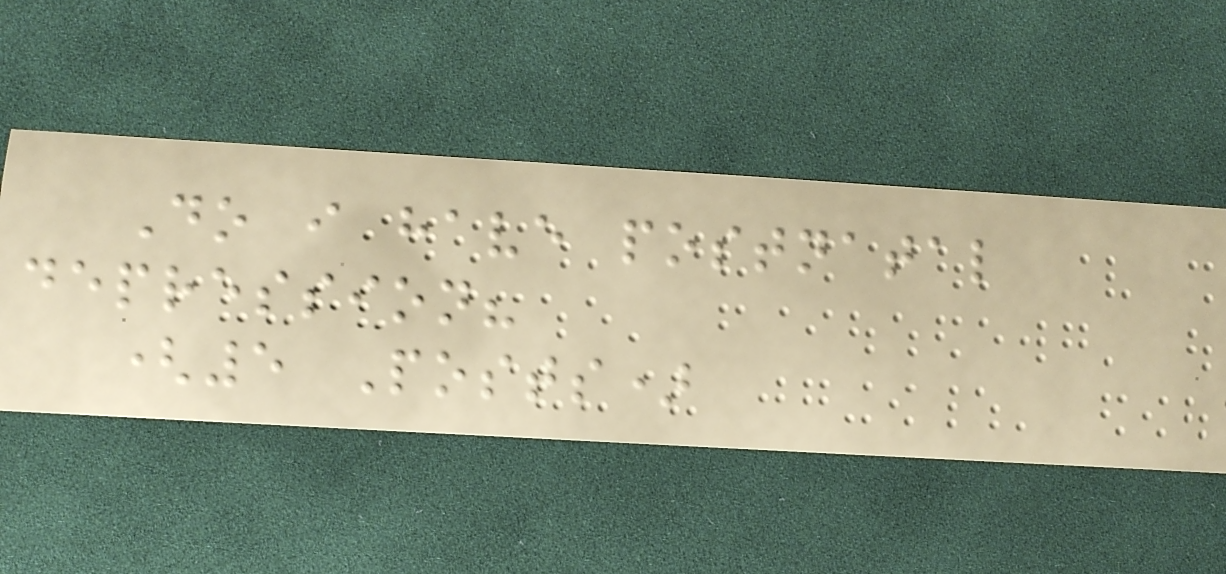Do i have postnatal
depression?
(5 Posts)
